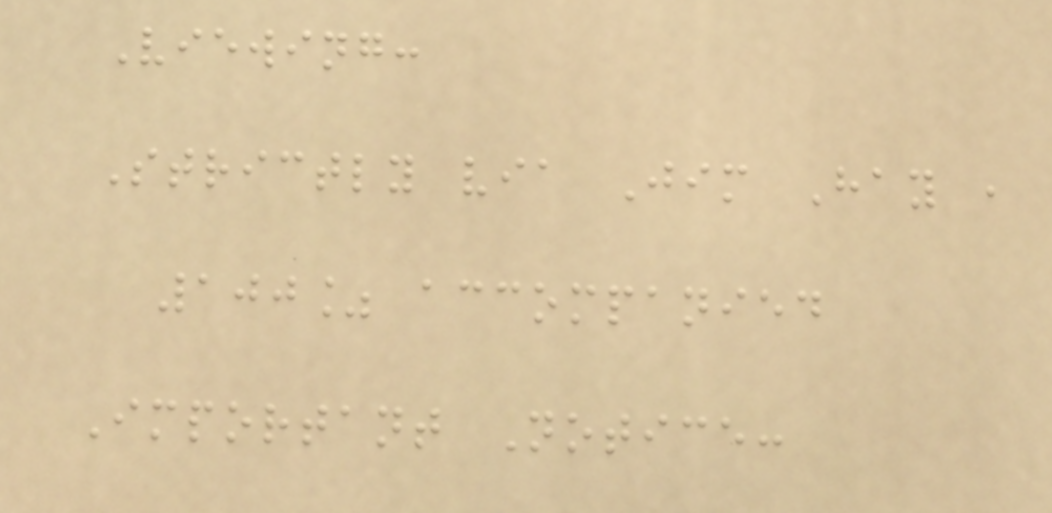Viewing:
Strictly via Jim Hay ,
100% accompanied
Important Notice:
